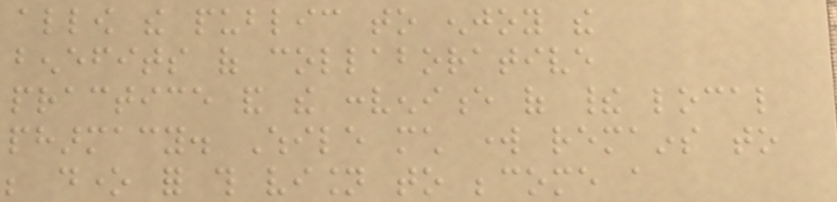allow the public to enjoy the
benefits of collaborative
practice and the convenience of their local
pharmacy. While much work remains to
be done for this vision to become a
